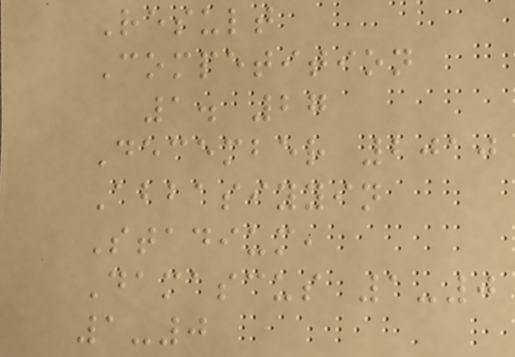Result
Competition
1. 27
December 2010
Abbasiyyin
Stadium,
Damascus 1-0
1-0
